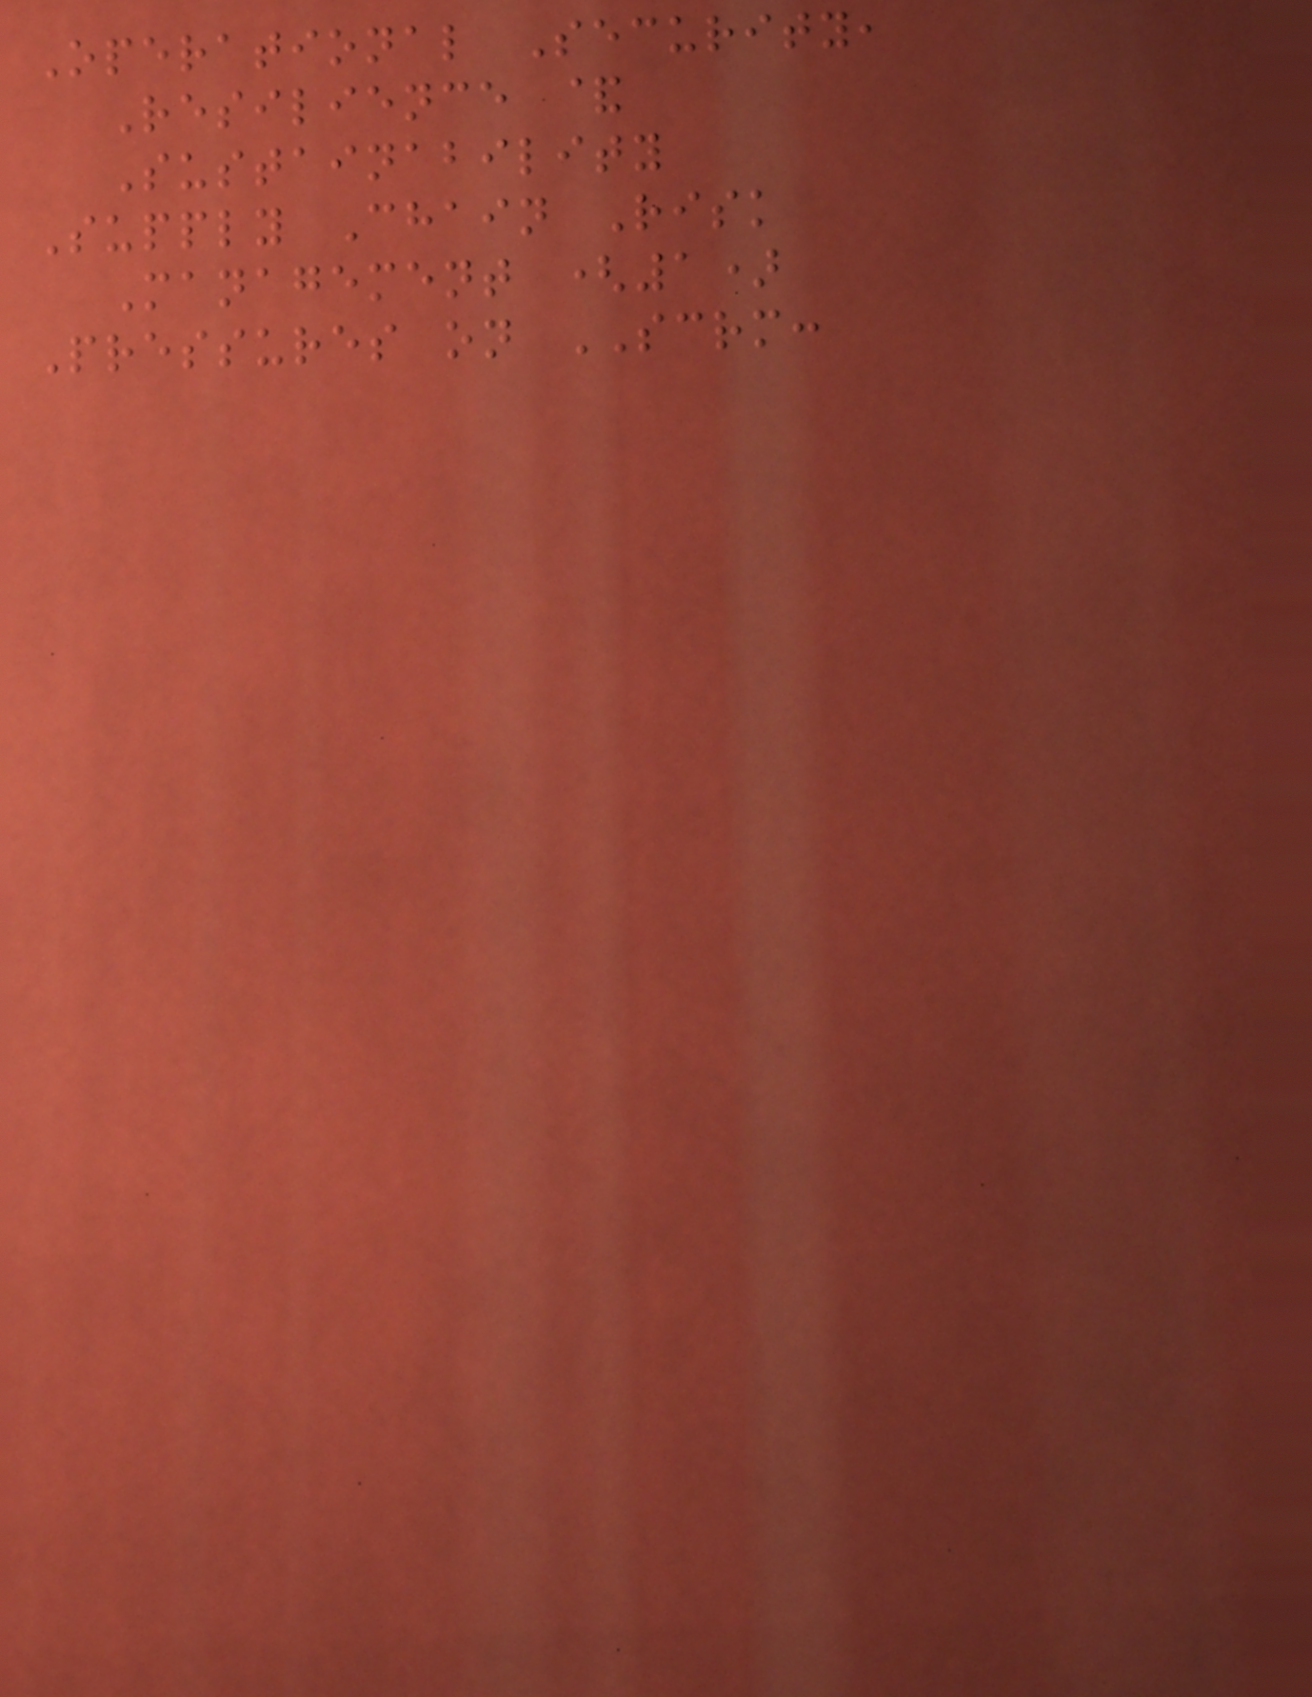Operational Security,
Resilience &
Sustainability
Supply Chain Risk
Management (1)
Pressures on SCRM:
